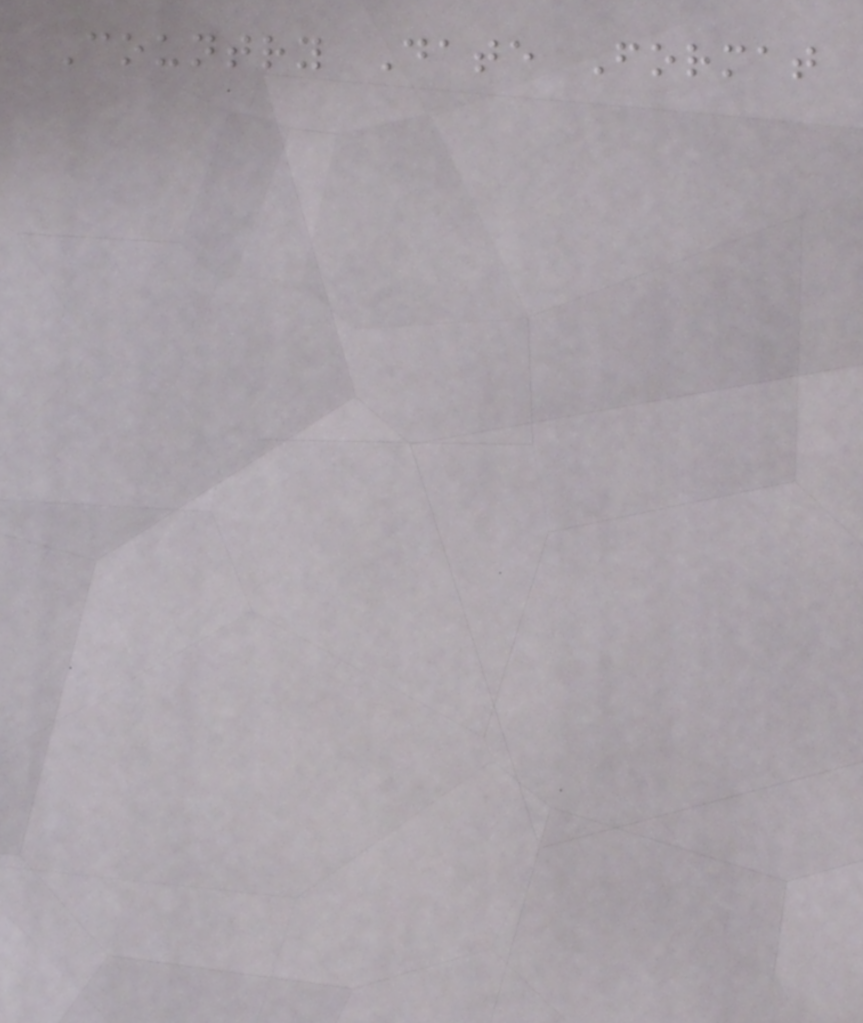Country Date Format
